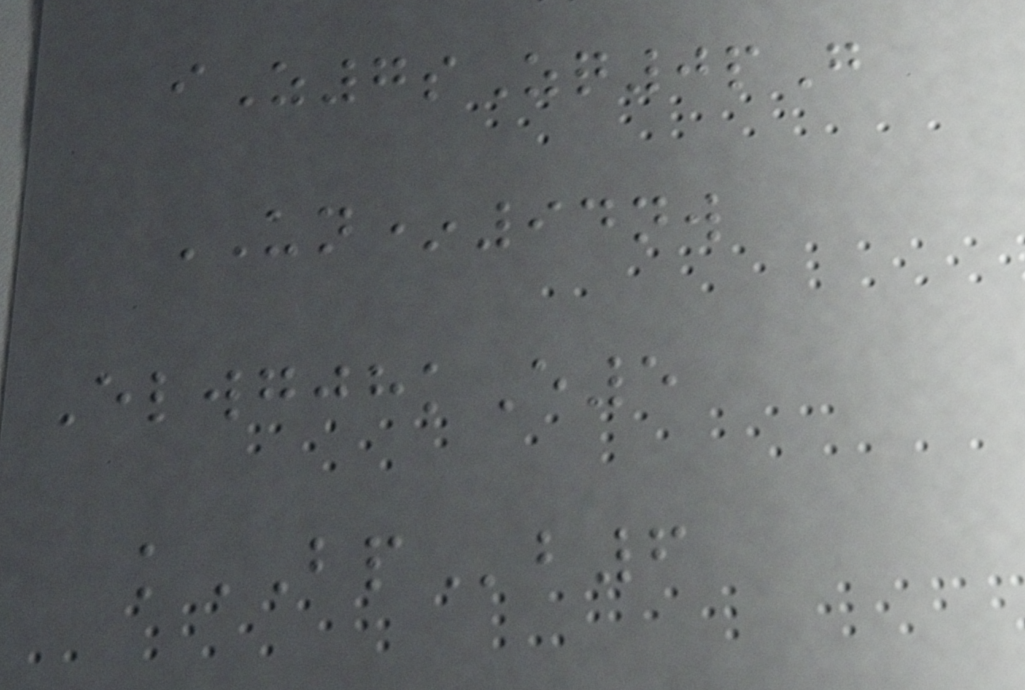iZ7sZq0pG
UN*94nw
ElwgjhkE5
kBPb6
